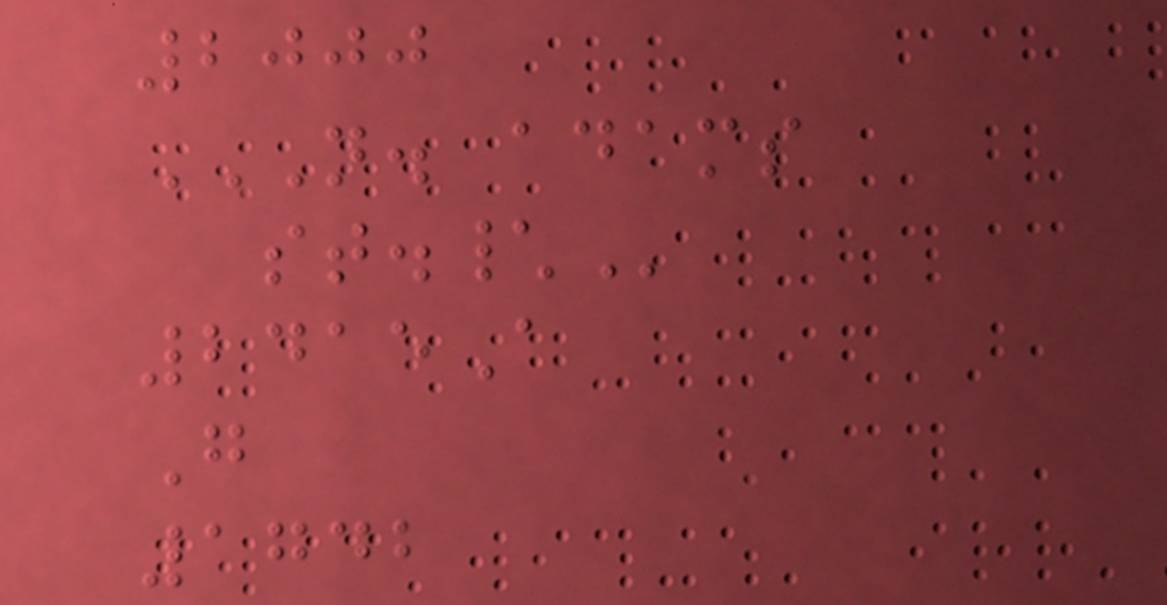2000
N. ADAMS
ST.\
2415A
G
1742
